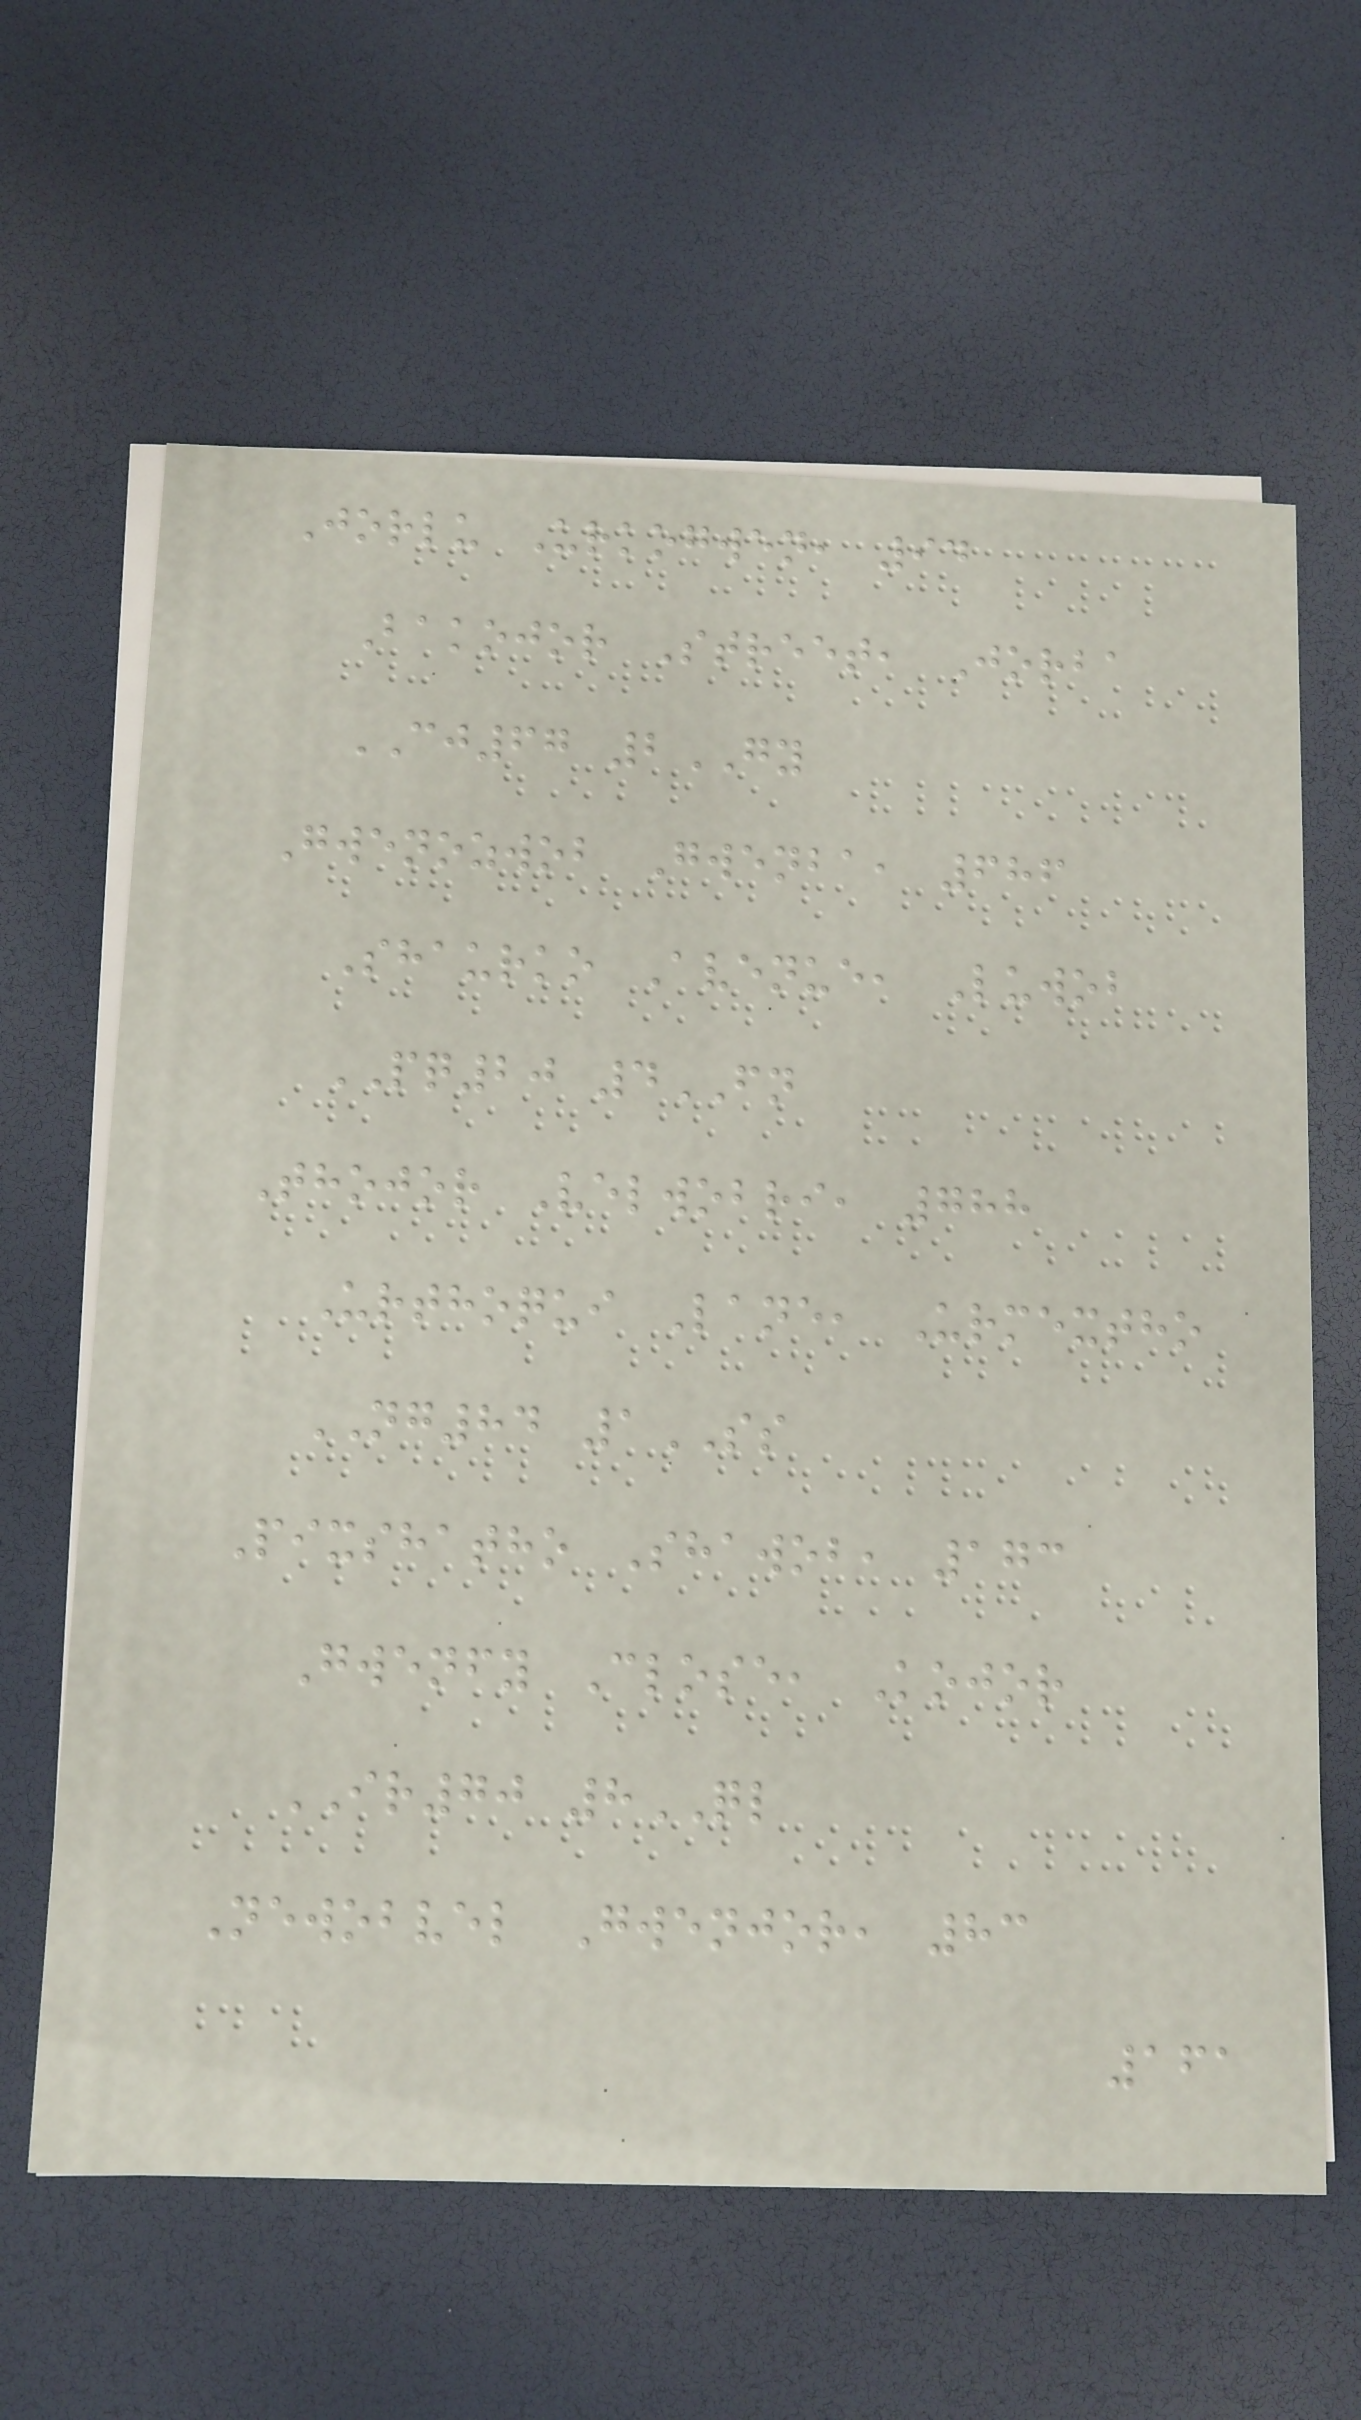Jorlu Urkogwen, 94
Bakojor Street, Jorba
CJ67 2GY
Gwenozwob Gwenba, 686
Shaurko Avenue, Luwob
PQ20 4FN
Thojor Velwobri, 788
Urthoqui Lane, Urmextho
NG84 1SS
Pixshatho Shawob, 173
Gwenfy Close, Kojor
IR70 8QL
Newobvel Gwenjor, 83
161
